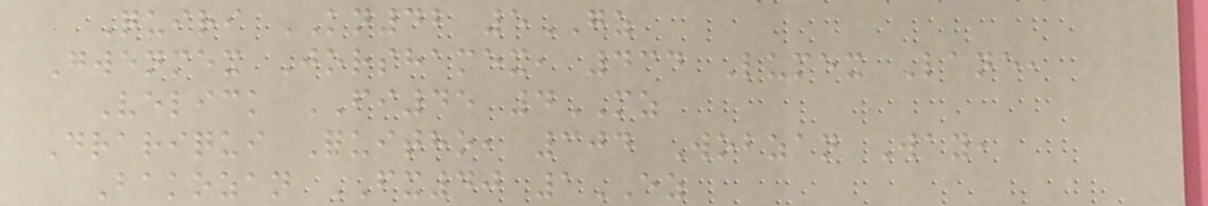Quiri KN42 5GZ
Gwenmex Jorshamex, 434 Lumex Lane,
Velick FI45 4MZ
Drariqui Quitho, 304 Wobzan Way,
Bakozan FX40 1EZ
